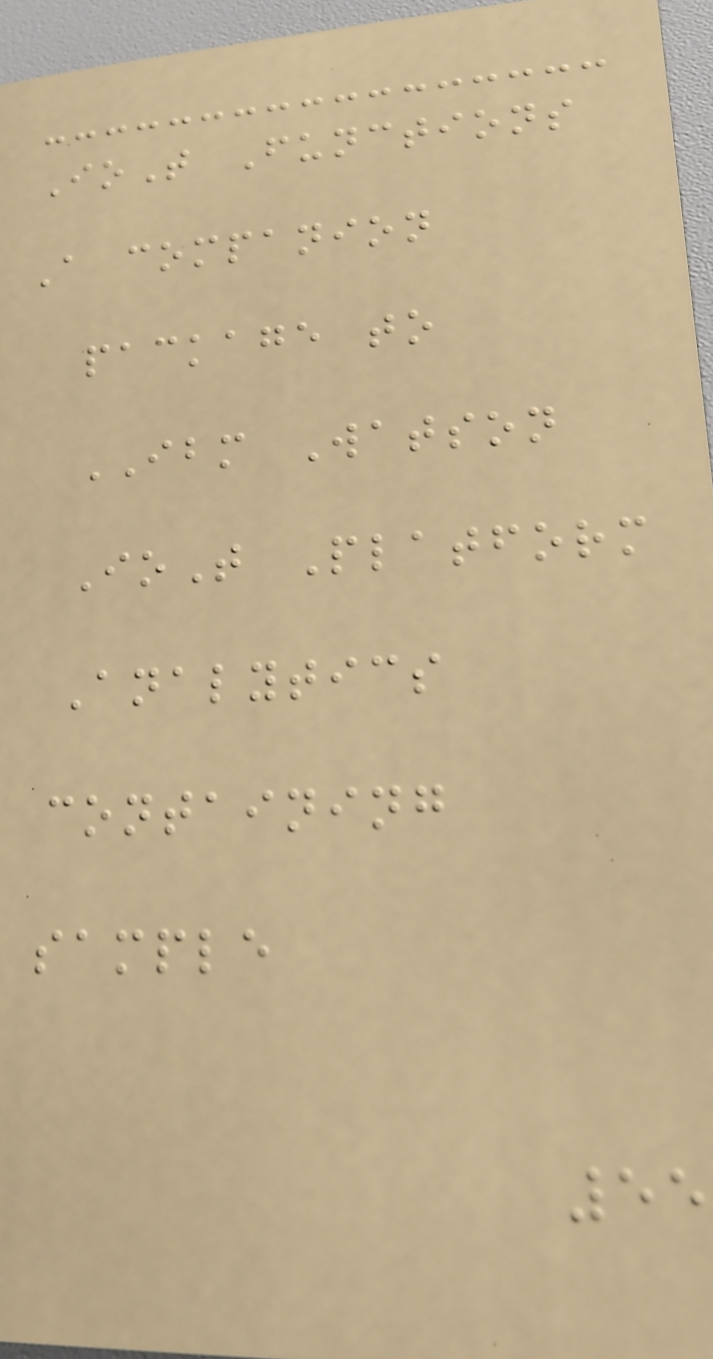IoT Functions
A companion
package to
IBM Watson
IoT Platform
Analytics
containing
sample
55
